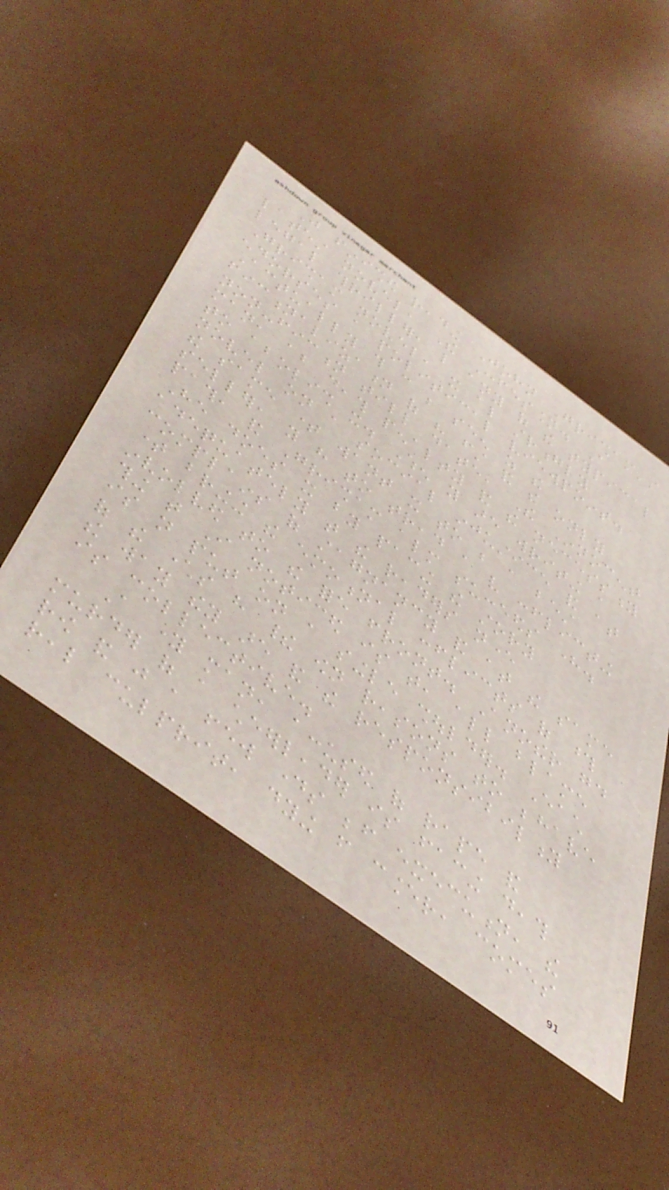Just finished reading John Grisham's
latest novel, The Confession. A
legal thriller, like any of the typical
Grisham novel, it also strongly
endorses a political viewpoint.
Actually this can be seen as the
fictionalization of his first and the only
non-fiction till date, The Innocent
man, about death penalty and the necessity
to abolish it. When you are writing a
novel on a social injustice and at
the same time want it to be a best
seller, you have to tread a very conflicting
path, and Grisham almost succeeds here.
He does it by pacing the story
adequately that the readers never
complains of stagnancy and at the same
time bringing the emotional conflicts of those
involved to the fore front. Another good
thing that I noticed is that, all blame
is not put on a single shoulder. Each
of the characters have their own reasons to behave
the way they are and the responsibility
is collective.
A young man, accused of rape and
murder of a cheerleader is facing death
row and just a few days before execution, the
real culprit, dying from cancer, comes
